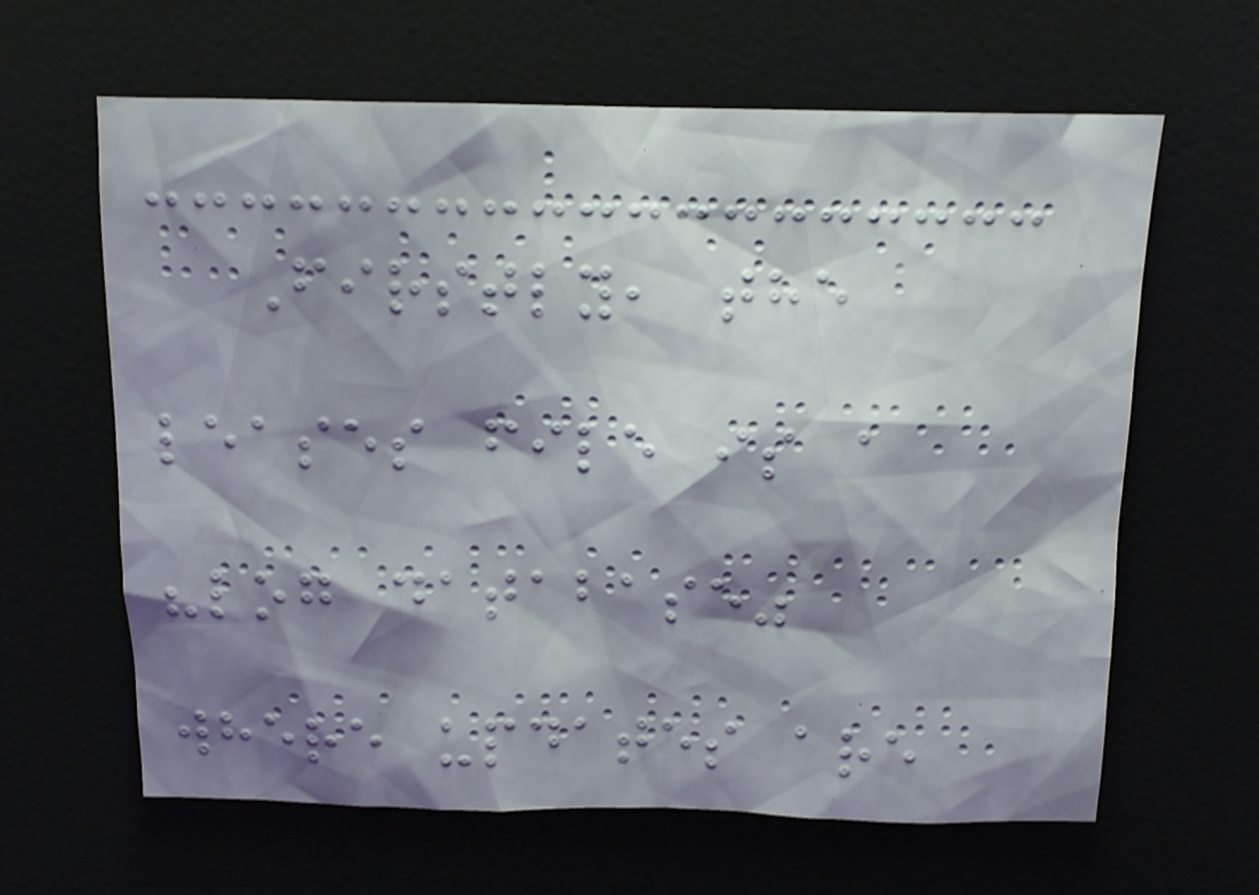Firstly, the
leases file is a
"log database"
where updates are
